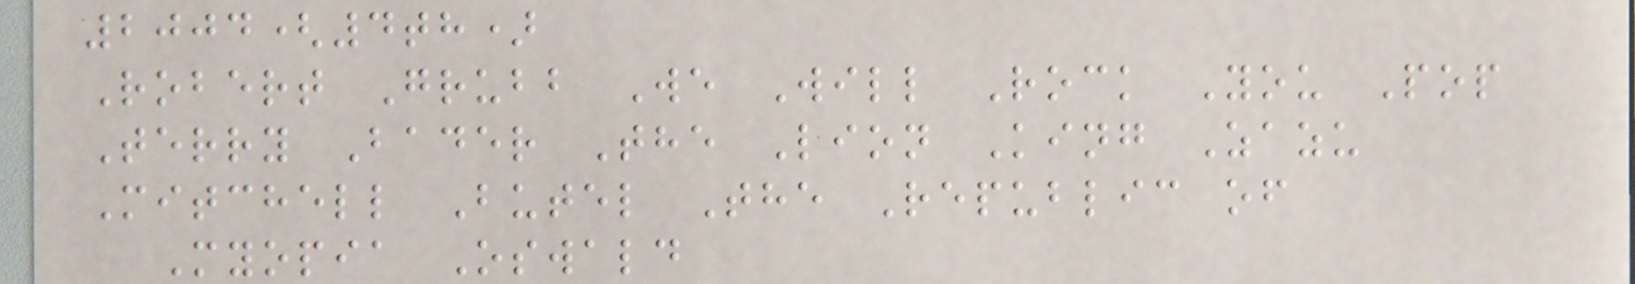2004(4th)
Robert Grubb We Will Rock You Pop
Terry Bader The Lion King Zazu
Mitchell Butel The Republic of
Myopia Oswald
